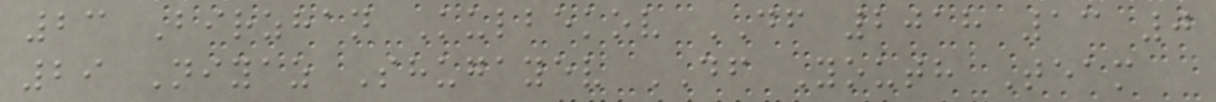23 Birzhan Kulbekov DF 2018 13 0
29 Niyaz Shugayev DF Youth Team
